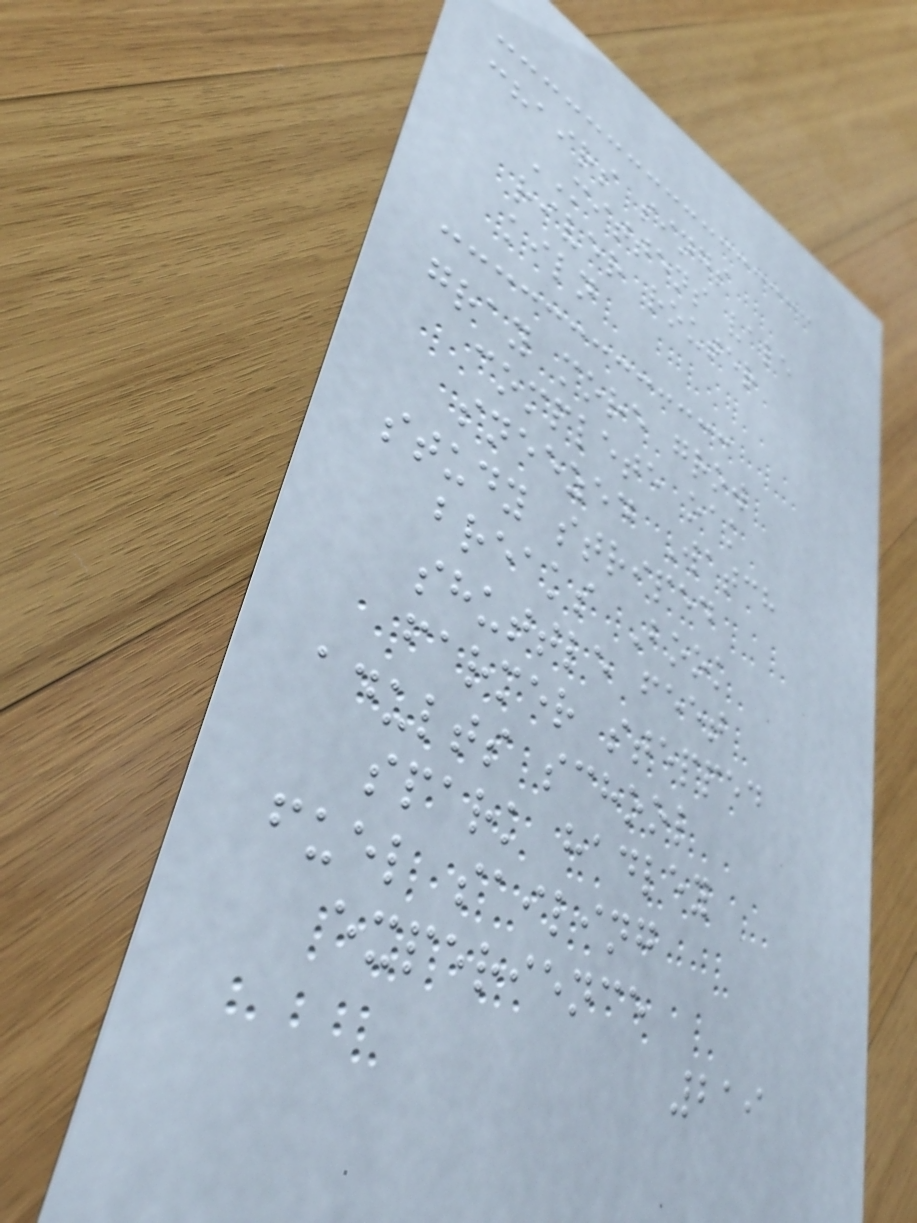chairs sings
MITTENS vale
river router
kiln
gray more grow
complete oak
sneezed Watch
study striped
breaks Book
shuttle feet
farmer stepped
adults school
spark hadley
fuel sailing
experience
219
